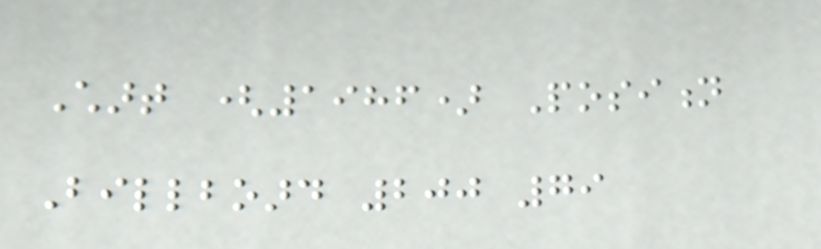Chart (1986) Position
Billboard 200 79
